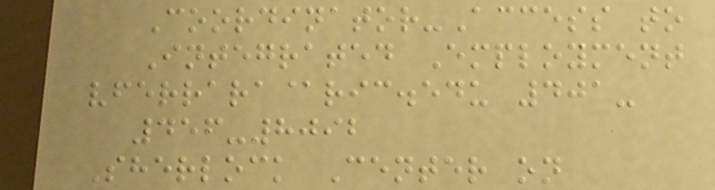Coordinator-Access to
Integrated Employment
vferrara@ric.edu 401-
456-8092
Sherlock Center on
